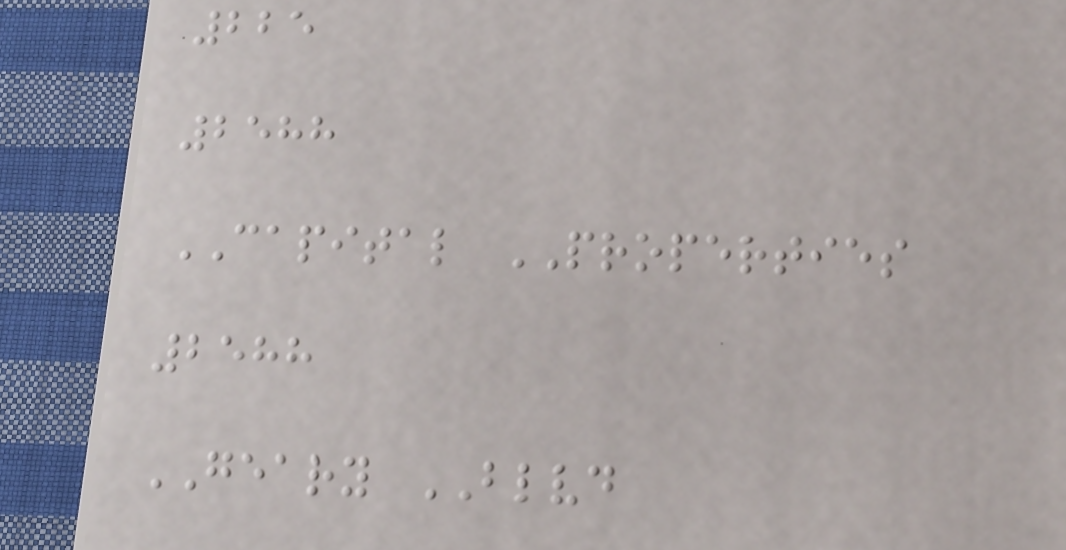225
2588
CAPITAL PROPERTIES
2588
GEARY BLVD
